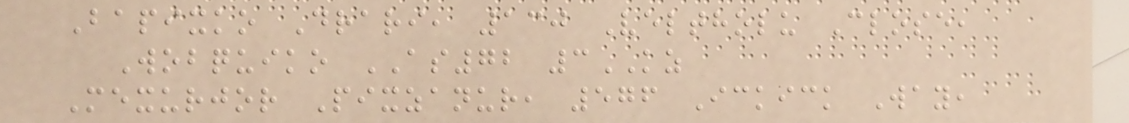Bapixko Drari, 130 Veltholu Close,
Wobquiko AS72 3KZ
Mexurjor Pixzanur, 576 Ickick Way,
